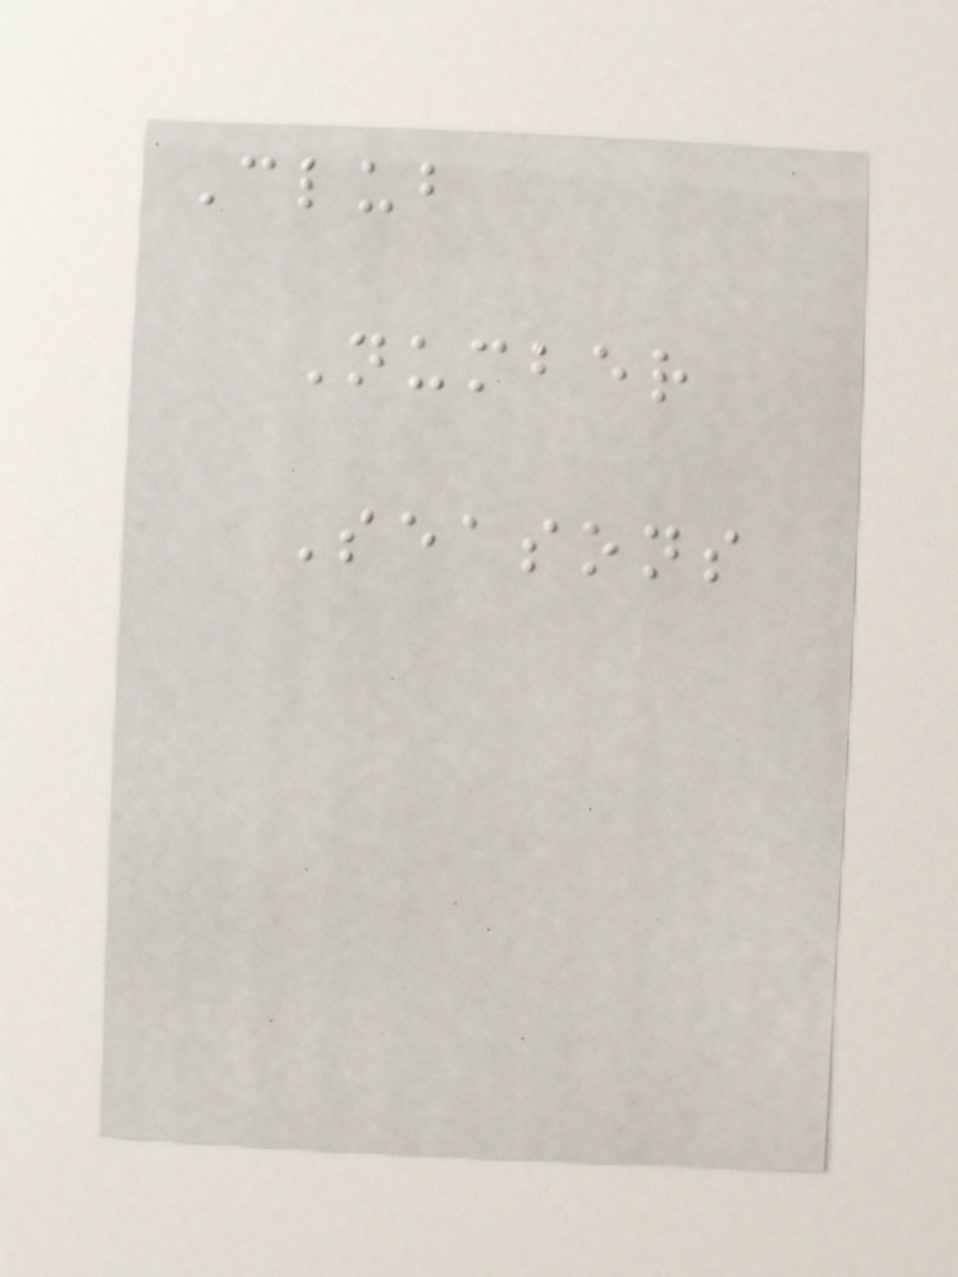Club
Number
Seasons
